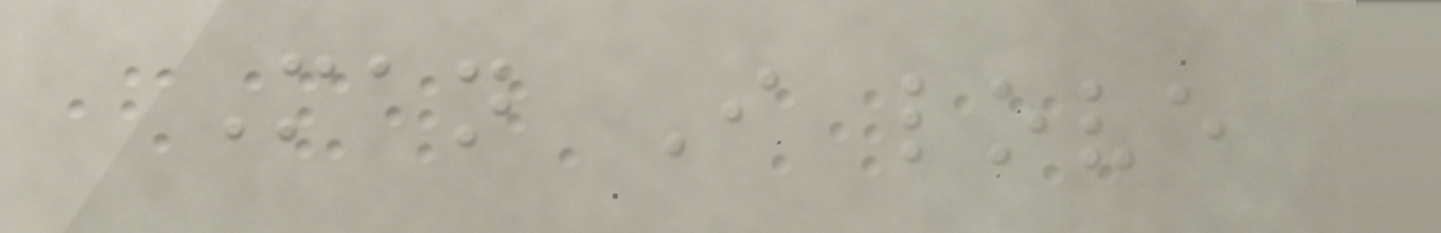Man I love
